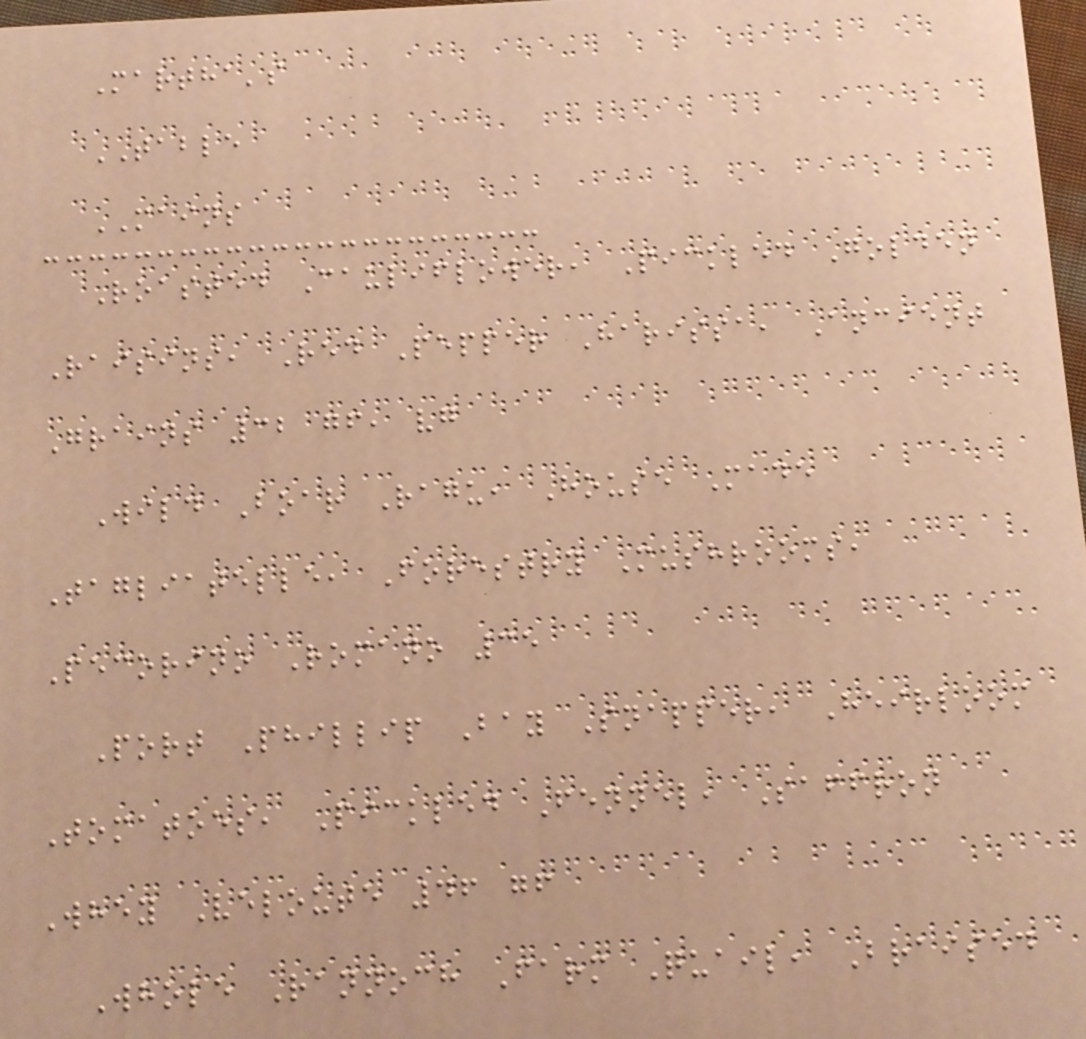Martha's
TABLE
MAINS
Roasted Cauliflower, Pickled Golden
Raisins, Red Pepper Harissa, Ancient
Grains 32 gf, vg
Wild Boar Ragu, House Made
Tagliatelle, Forestry Mushrooms,
Pecorino Romano 35
Port Phillip Bay Snapper, Heirloom
Tomatoes, Pickled Fennel, Saffron
Whey Veloute 46 gf
Whole Rannoch Farm Quail, Braised
